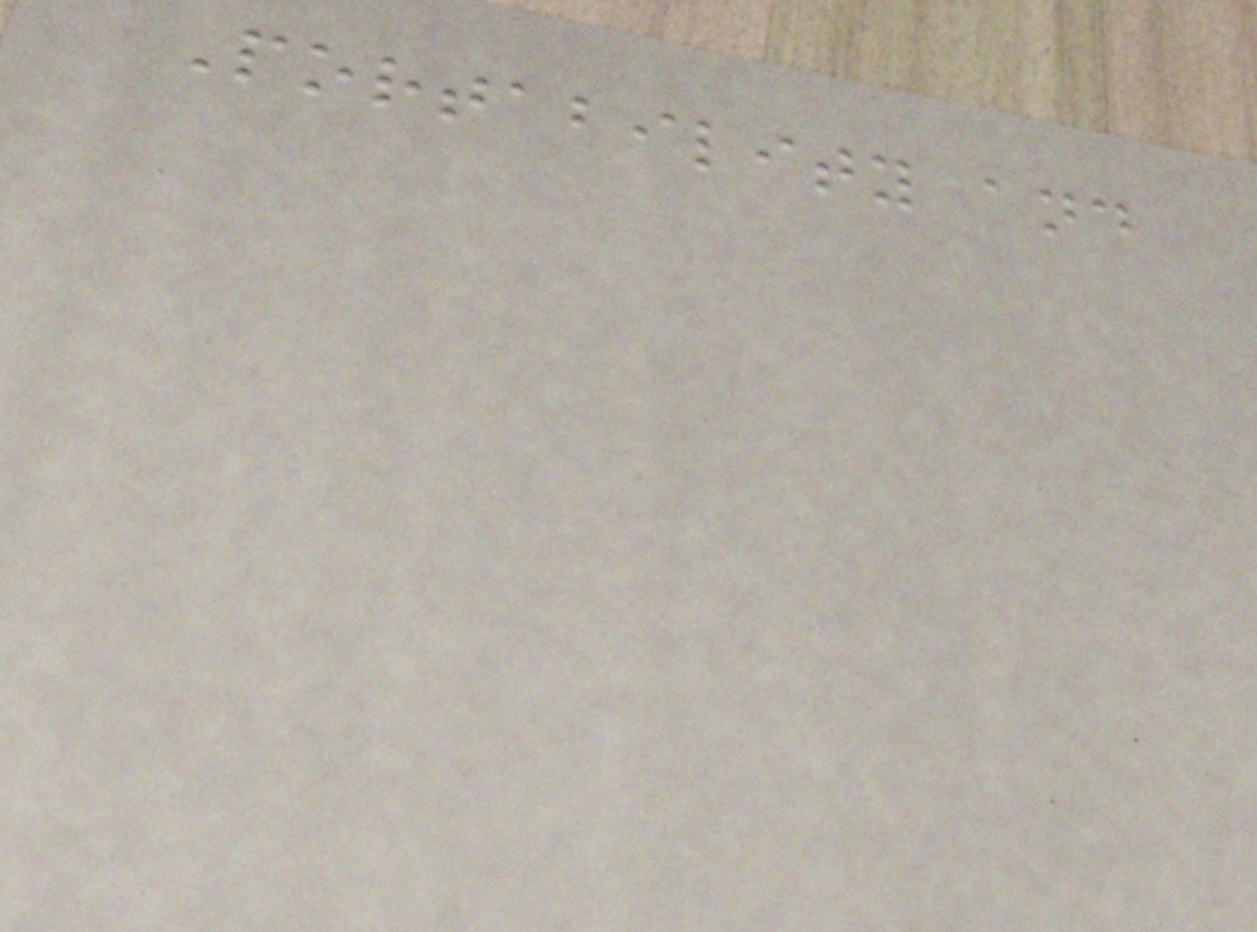Portability and
